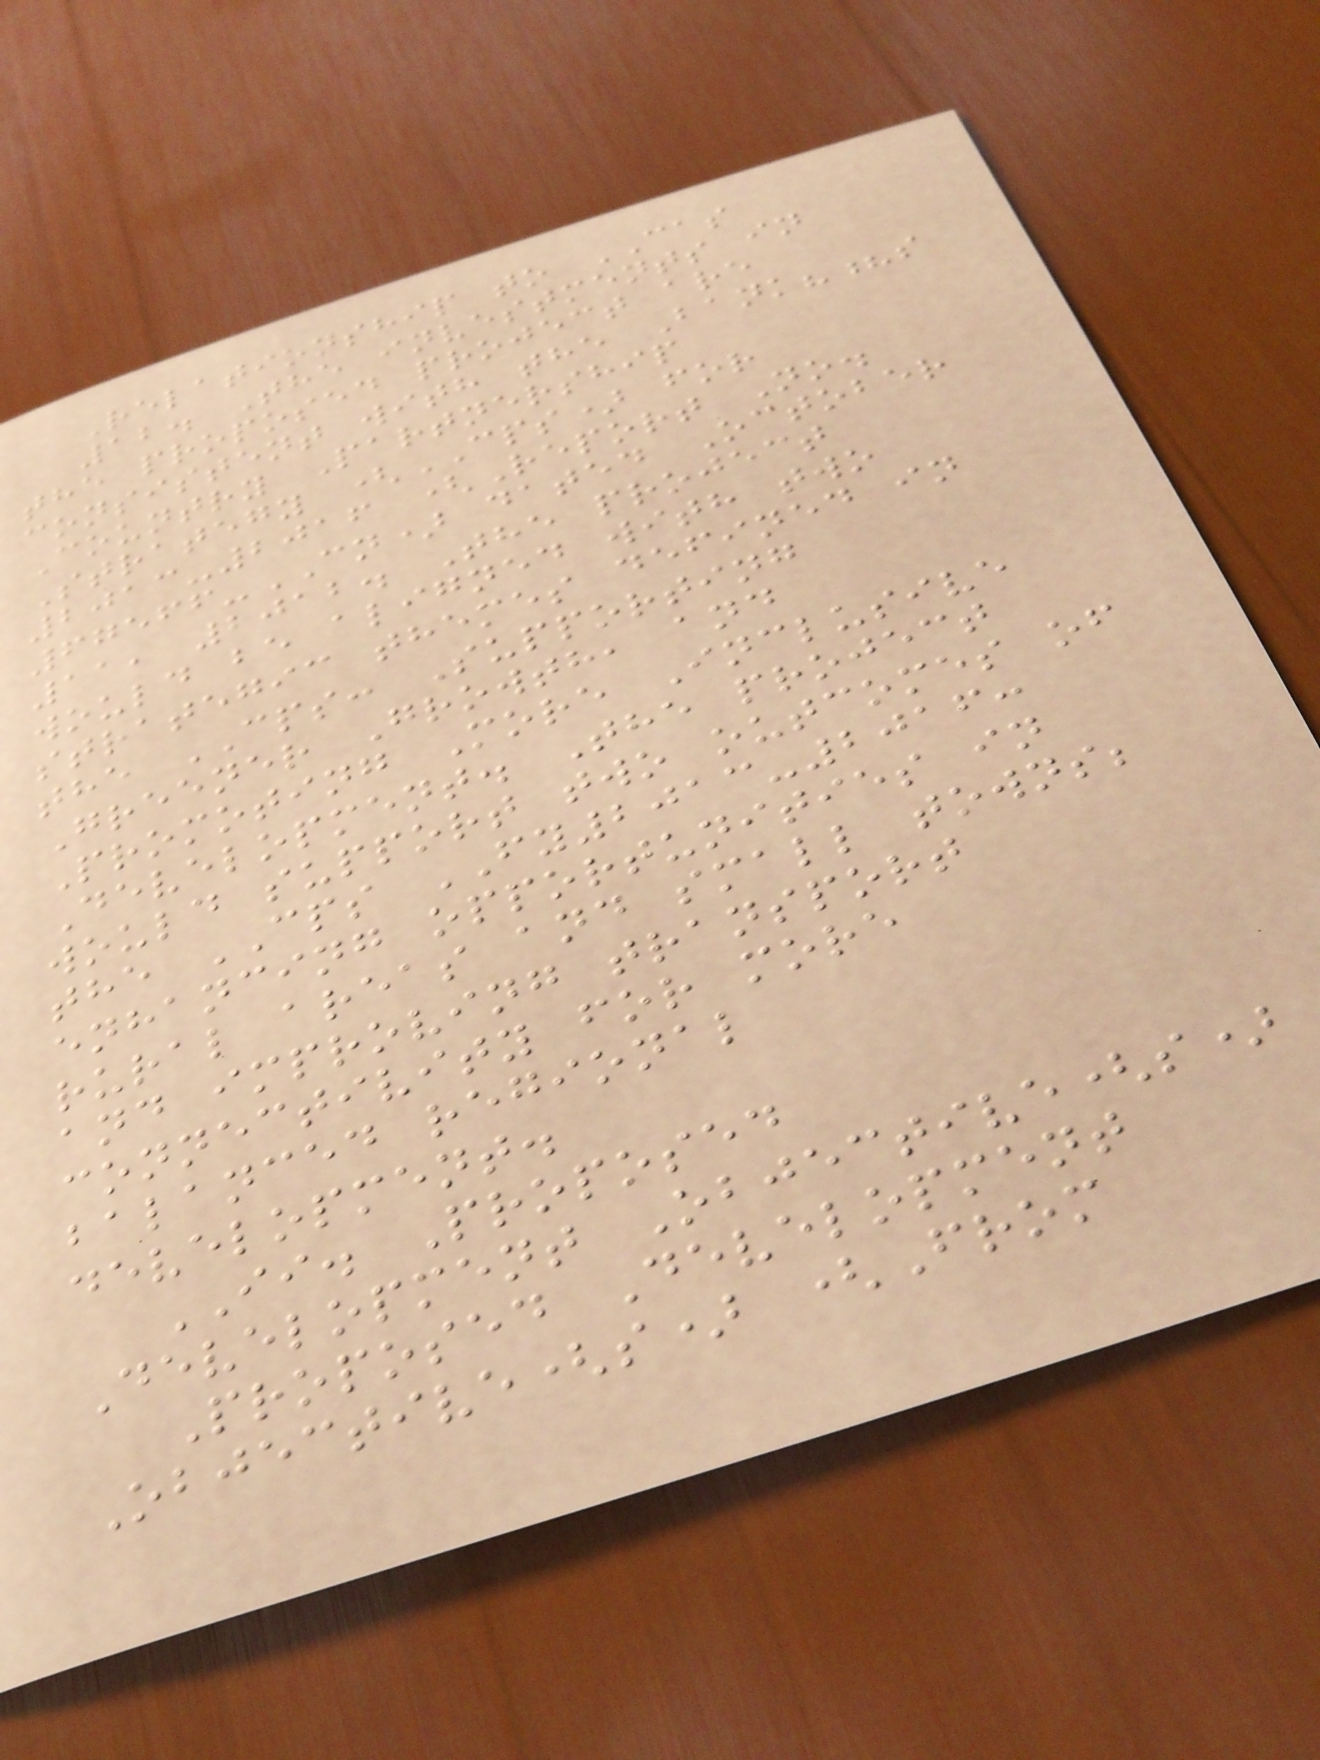Relationship to CAS
12. The investments in
the proposed project are
consistent with the Bank??s
Country Partnership
Strategy (CPS) for
2013-2016 (Report No.
67566-CN) dated October
11, 2012. The project
would be aligned with two
strategic themes defined in
the CPS: Supporting
Greener Growth, and
Promoting More Inclusive
Development. The project
would support two outcomes of
the CPS FY2013-2016:
enhancing opportunities in
rural areas and small towns;
and improving transport
connectivity for more
balanced regional
development.
II. Proposed
Development Objective(s)
Proposed Development
Objective(s) (From
